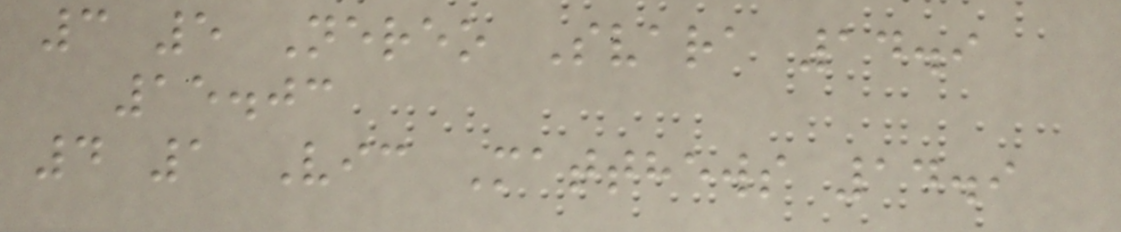3 5 Nereo Svara 14.9
15.03
4 1 Vic Matthews 14.9
